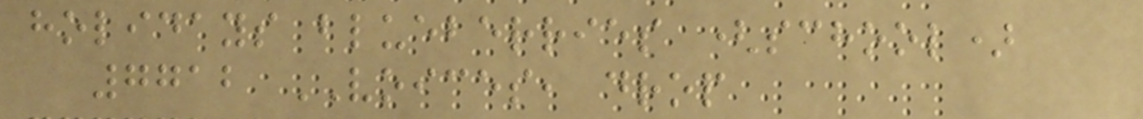holidays blueberries (school)
7712 VOICES, drop
